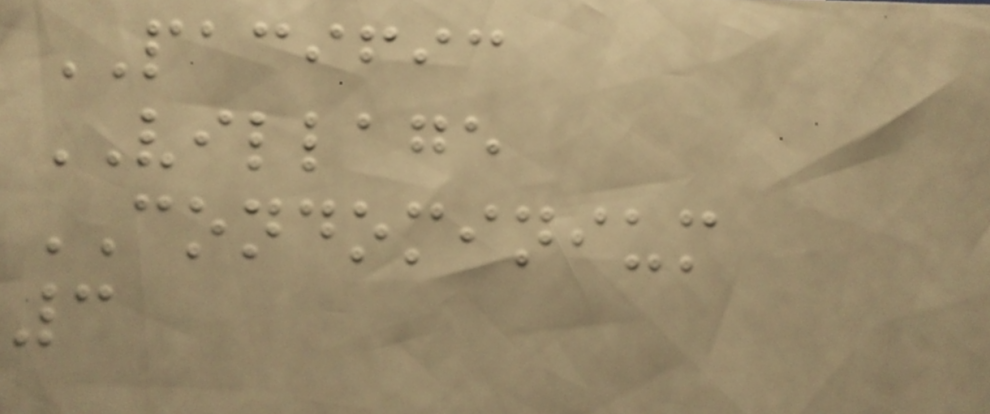PACIFIC
VILLAGE
CONDOMINIUM
3
